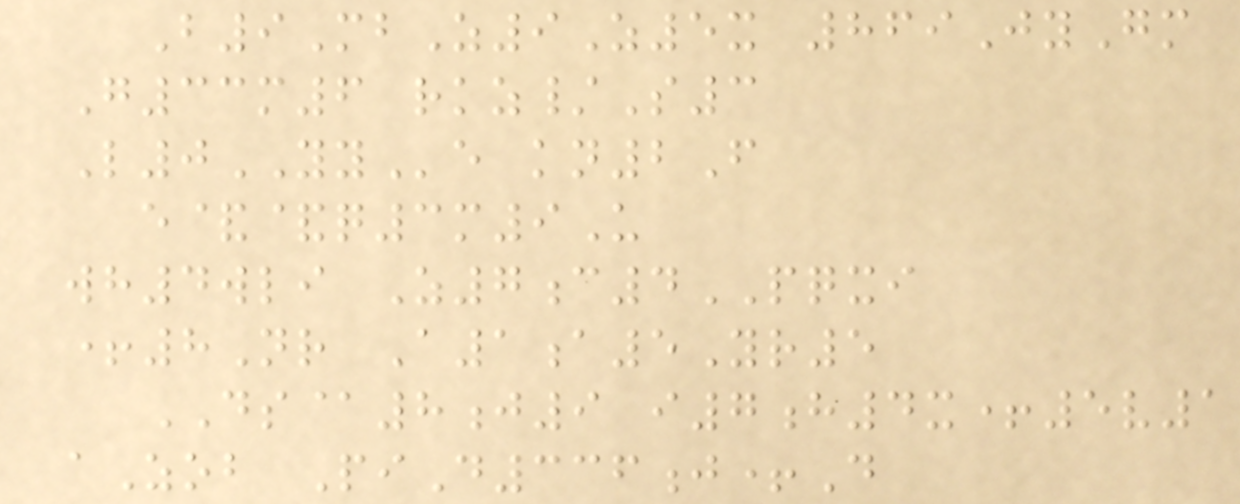B9MbZ9Z5x 869JyGm
G33m6 rkz/S3
L0YYe kn2F
e&&q3m9U
wh4wli Z7c4PQXI
+8Nr A1a5Yr5
DS@8j9 i7h4x+5v1
aZob PiD336j+D
